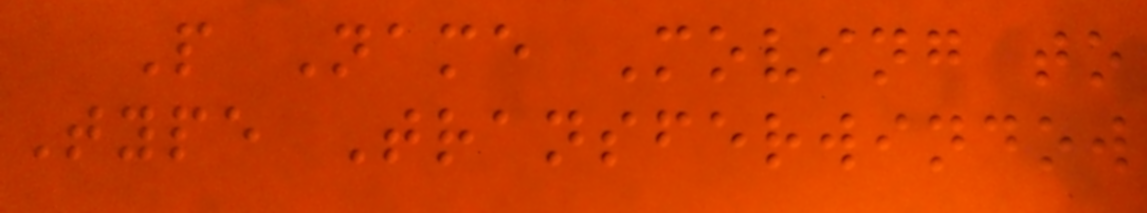P Name Moving to
Type Transferwindow
